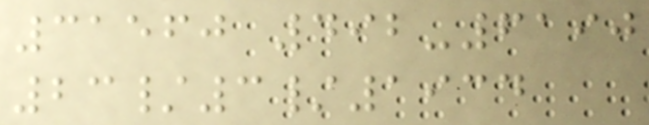31560 492-6190
23/3/1934
